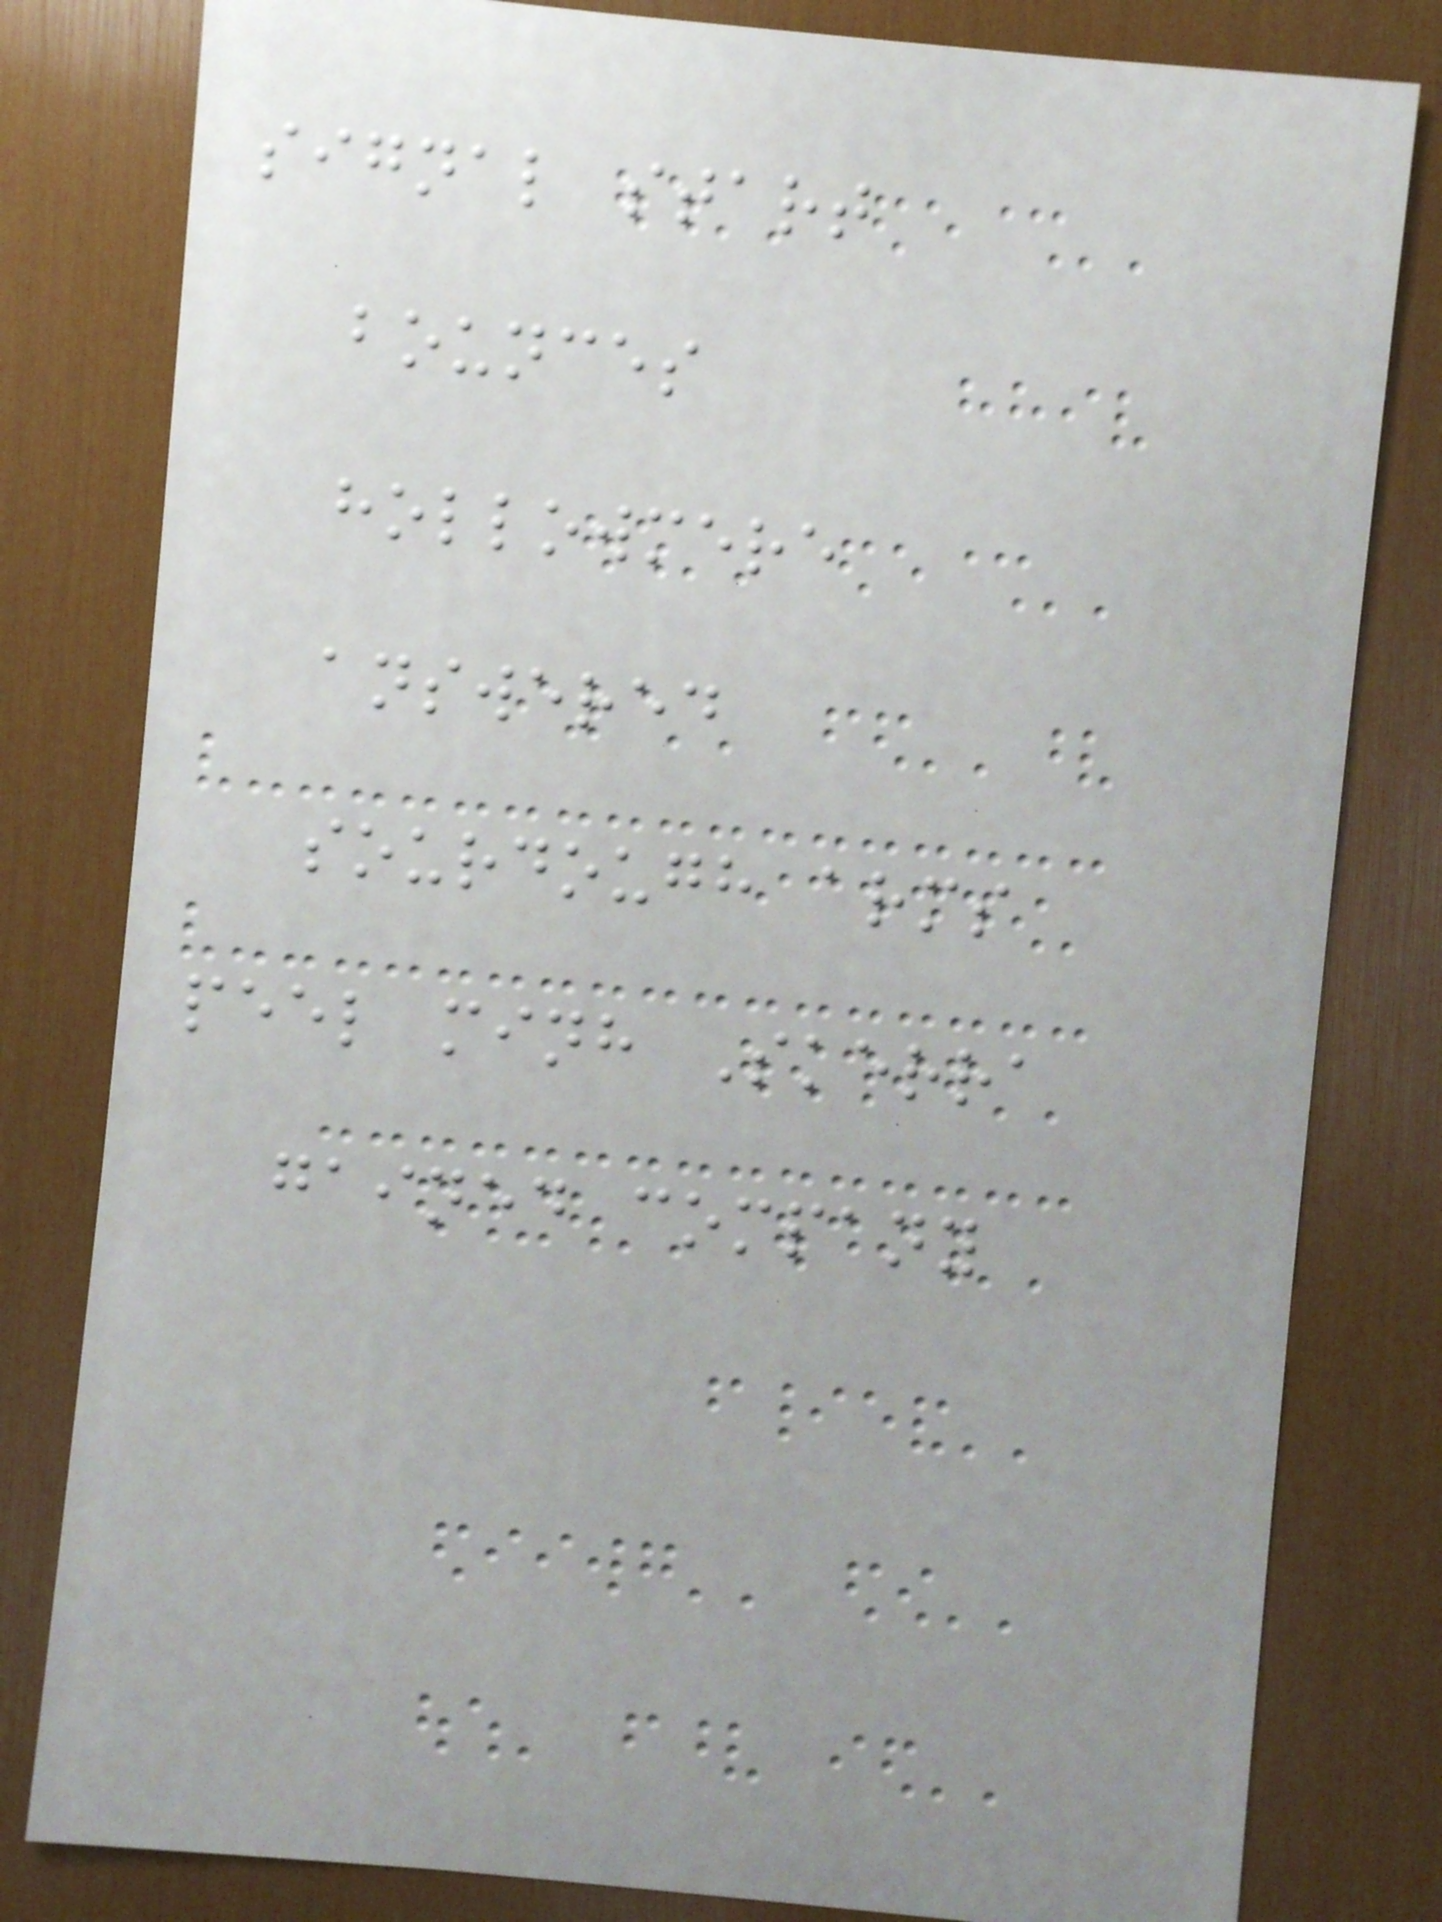signal start
bounces
hollowmere
answered
sourdough arms
peel minh Skerra
gained company
